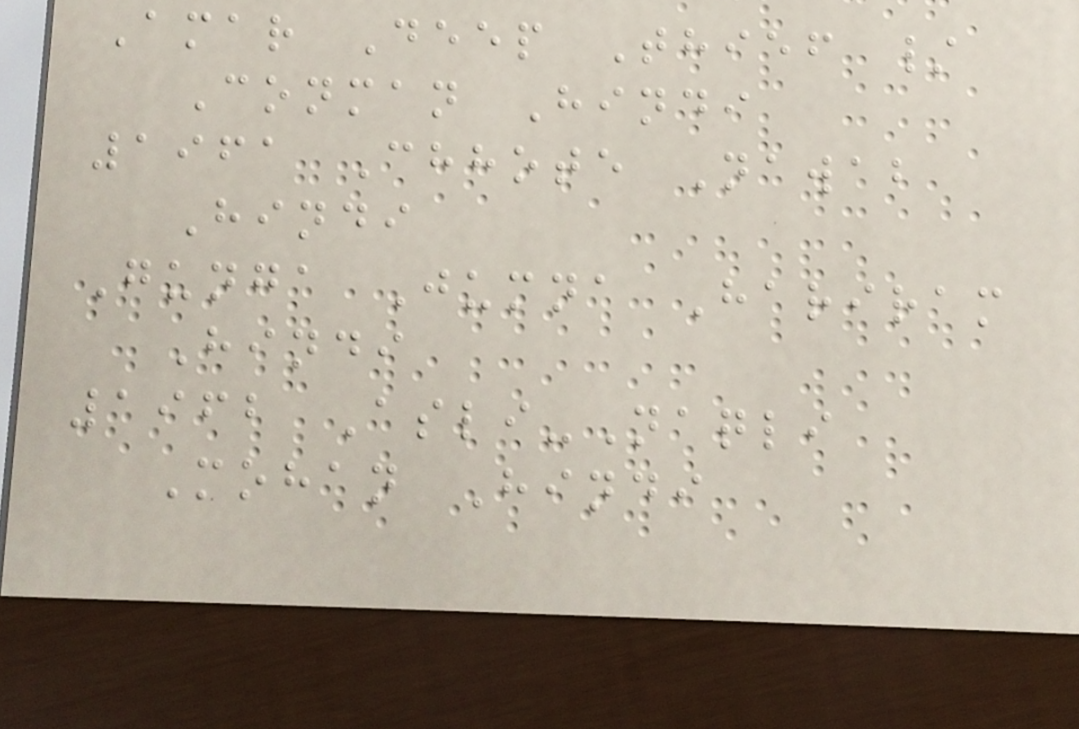Amar Deep Thief /
Conman Hindi
1961 Chhote Nawab
Hindi
Gunga Jumna Hariram
Hindi
1962 Asli-Naqli
Mohan Hindi
